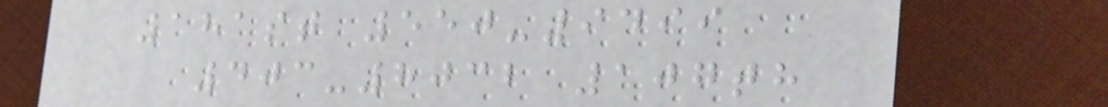181st 550-9499
403-8032 107th
